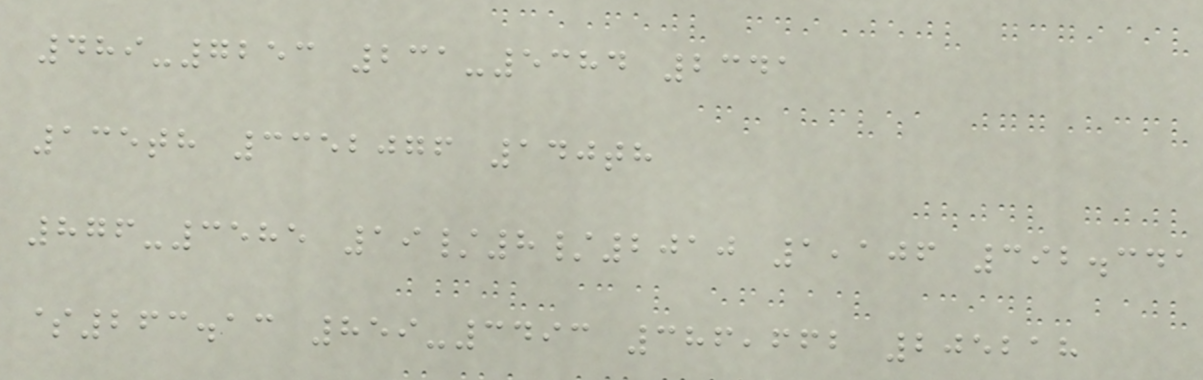489-7253 231-5384 2341
135th 3352076 140th
876-3585 19/8/2010 1,106 392.341
$263.13 859-3493 386,662 205218
